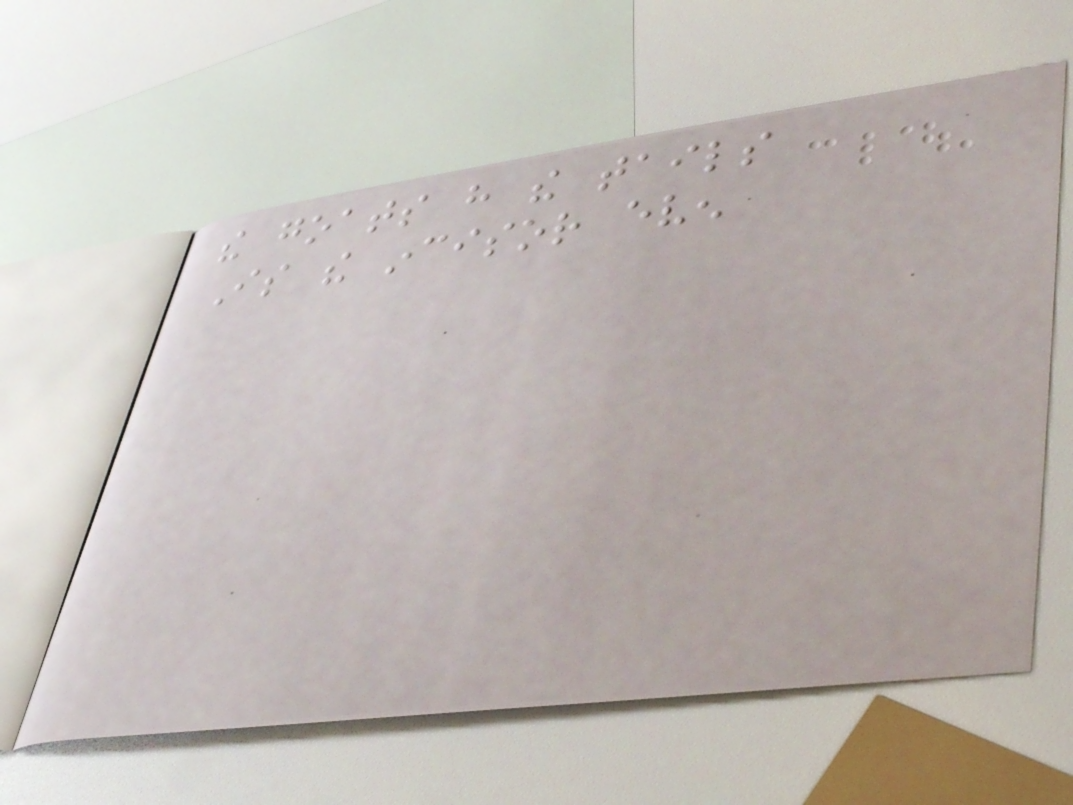the goats have the tails
Is the incisor even
